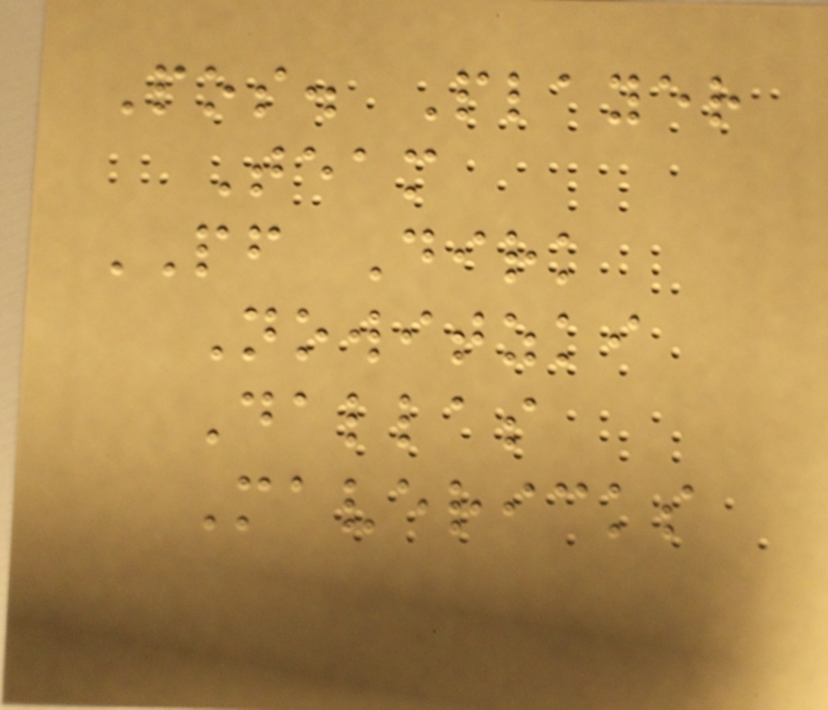Pos. Player
Team
PF Dirk
Nowitzki
Dallas
Mavericks
